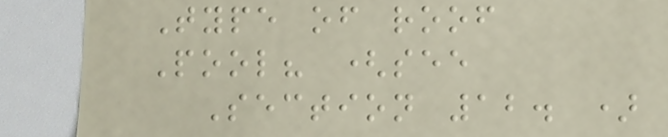Type of roof
Pool? (see
Section 12. )
